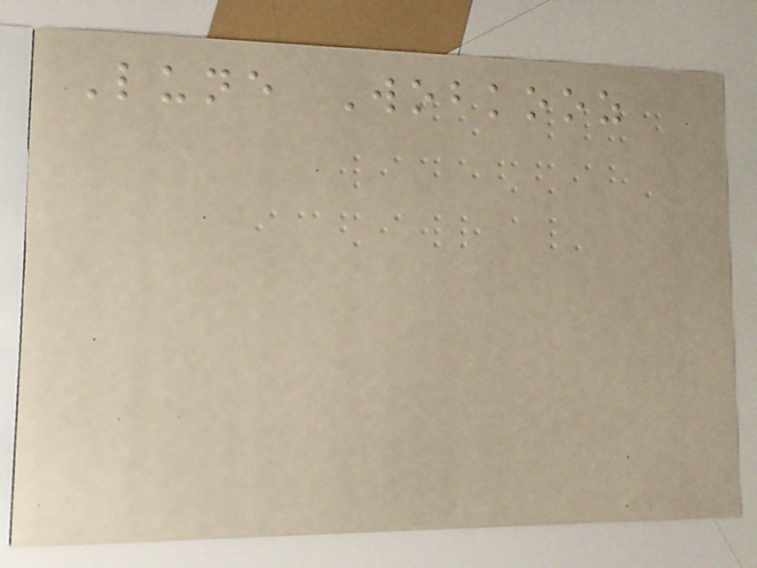Lune Wobkooz
